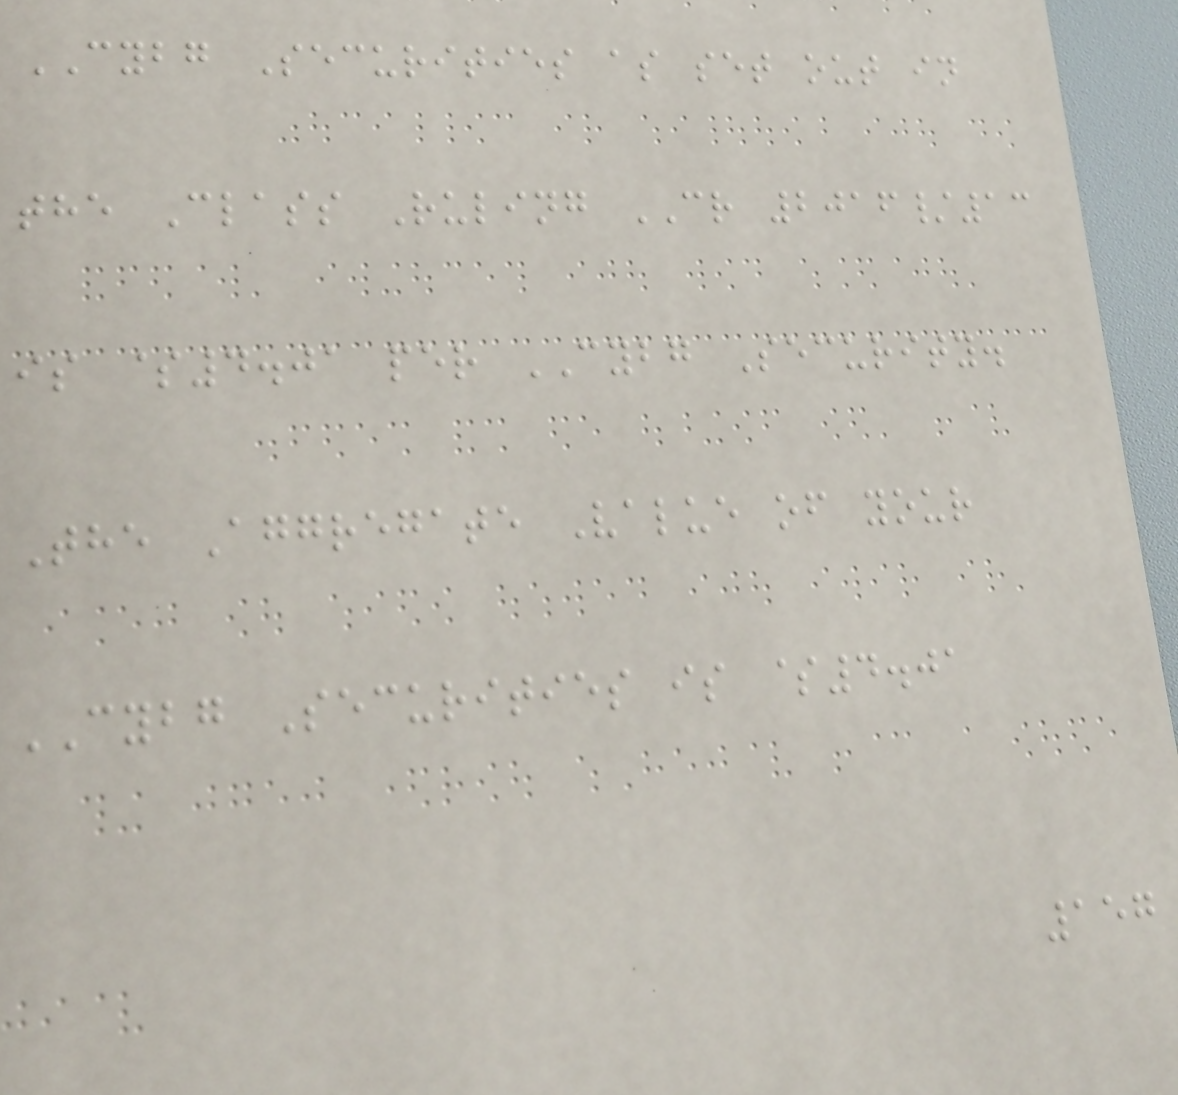CYBG Securities as set out in
the Class Ruling CR 2016/13
is $4.01 per CYBG Security.
The Aggregate Value of your
CYBG Securities is $4.01
157
